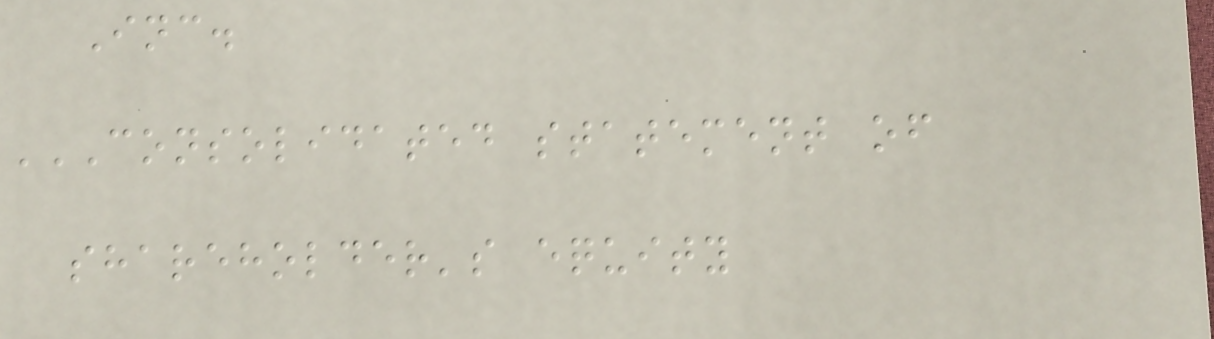Inc.
CONSOLIDATED STATEMENT OF
SHAREHOLDER'S EQUITY
